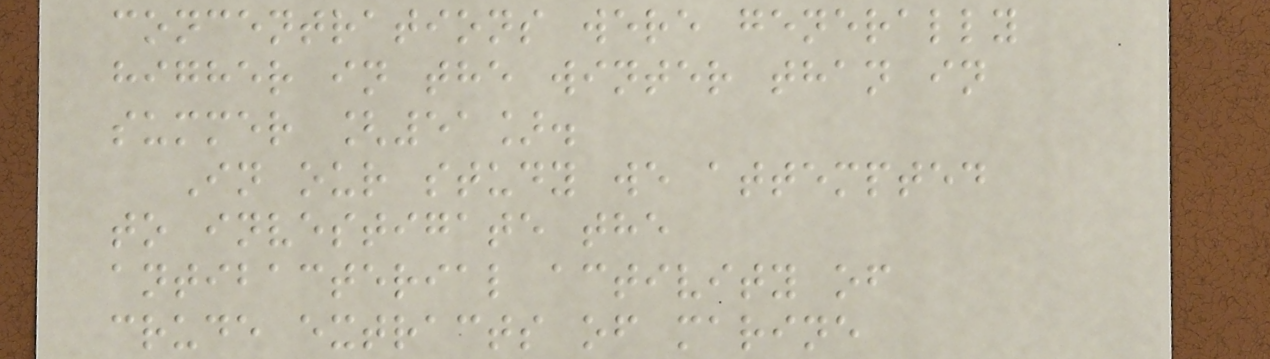concentrations were generally
higher in the winter than in
summer [51].
In our study we attempted
to investigate the
antibacterial activity of
crude extracts of marine
